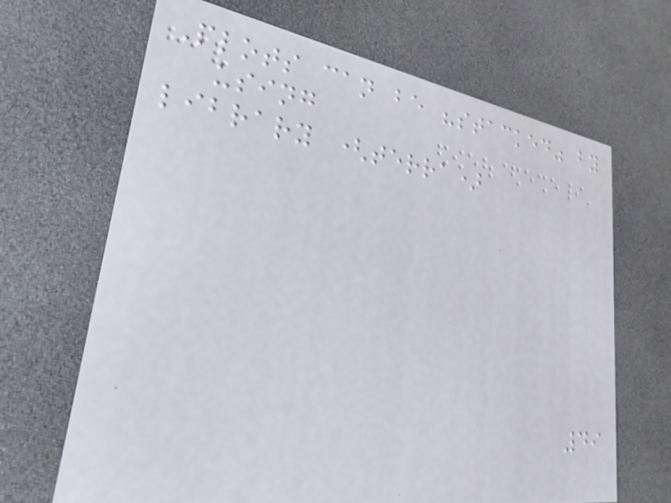Plots can be "stacked" by
using
library (terra)
49
